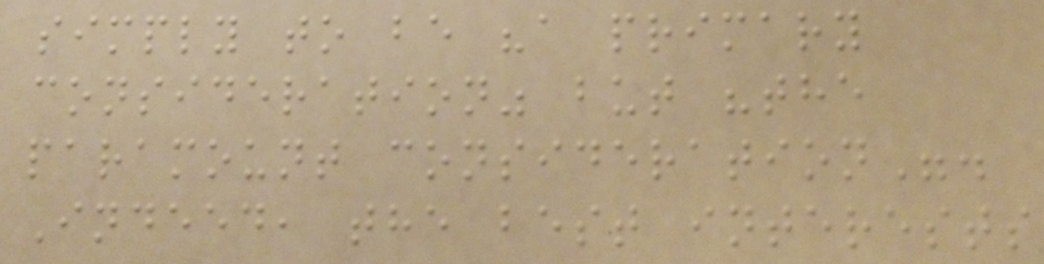simply to be "a primary
consideration" but "the
paramount consideration".
Indeed, the best interests
